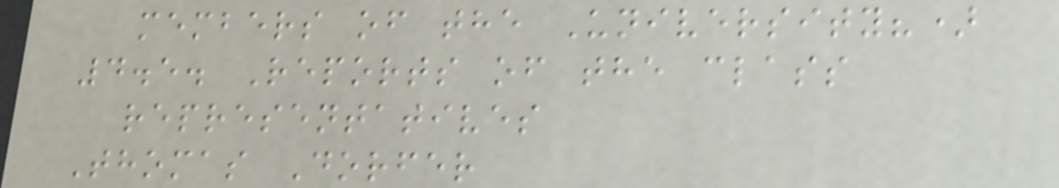members of the University?)
4.5. Reports of the class
representatives
Thomas Dorfer
